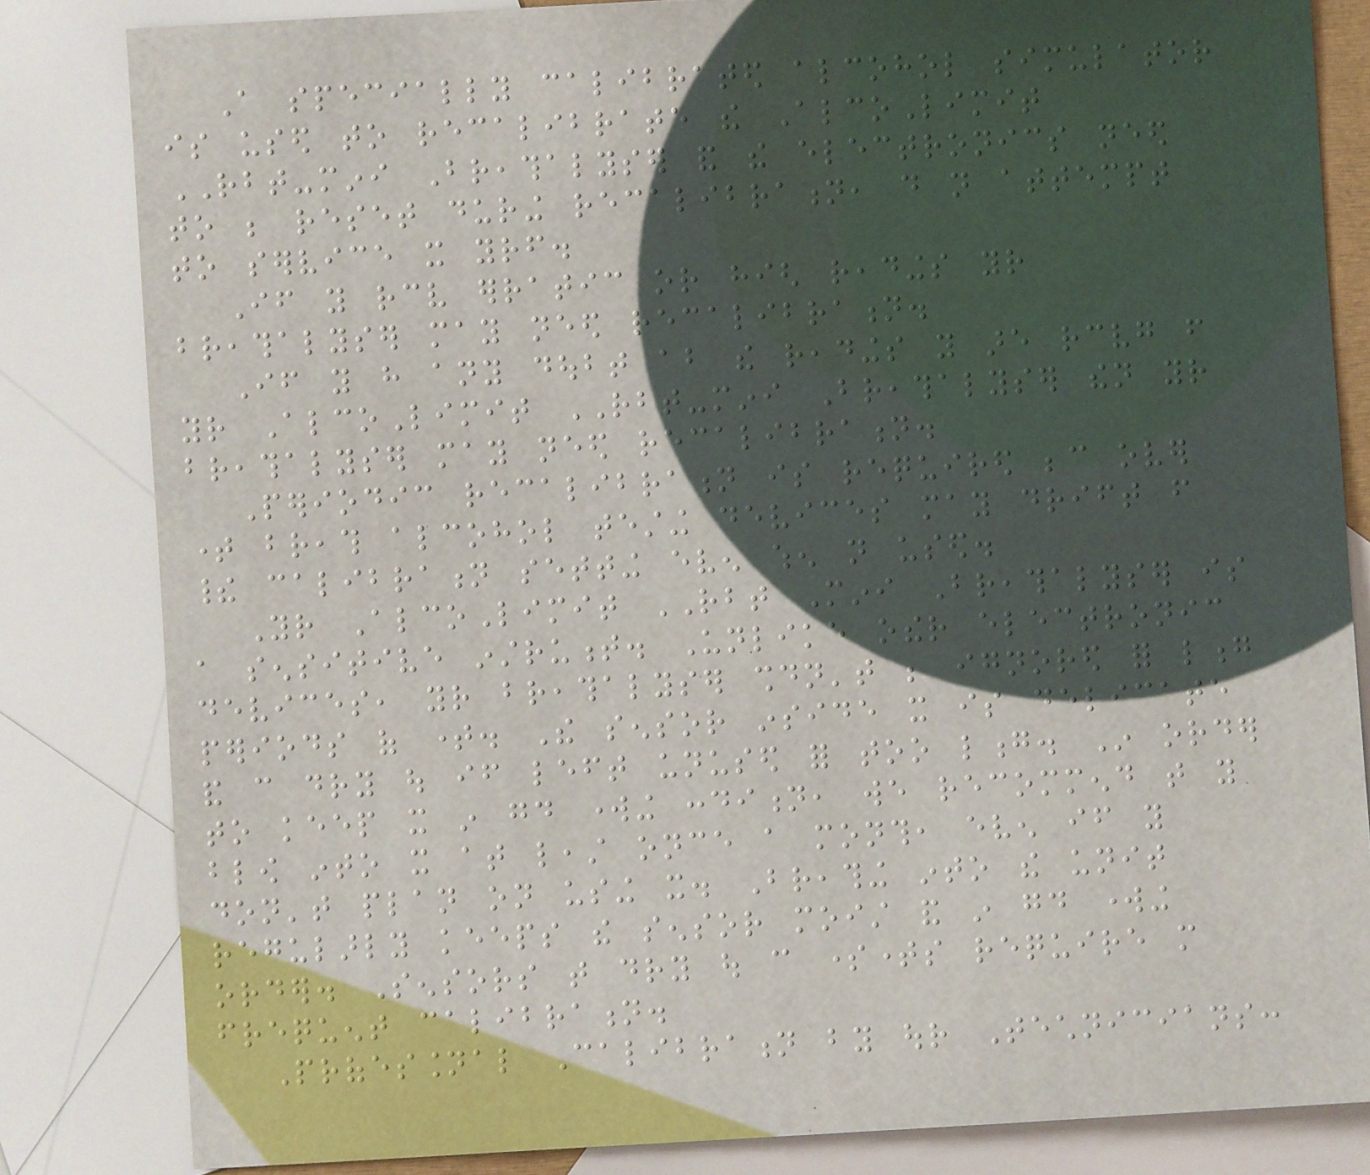A specially calibrated alcohol simulator
is used to recalibrate the AlcoLimit
RBT-mini Breathalyser and the electronics need
to be reset during recalibration, do not attempt
to service it yourself.
If you receive erratic or high readings your
breathalyser may need recalibration.
If you have any doubt about the readings you are receiving from
your AlcoLimit RBT-mini Breathalyser then your
breathalyser may need recalibration.
Periodic recalibration is required because over
time breath alcohol testing devices may drift from
their calibration setting even when not used.
Your AlcoLimit RBT Mini Breathalyser is
a sensitive instrument. Unlike other electronic
devices, your breathalyser shouldn't be ignored for long
periods of time. The sensor inside it is delicate
and can dry out if left unused for too long. In order
to keep it in good working condition, we recommend that you
blow into it at least once a month, even if you
don't plan on using it. Breathing into the unit
regularly keeps the sensor moist and in good working
order. Sensors that dry out can sometimes require more
frequent calibration.
Professional Calibration by our Technicians:
